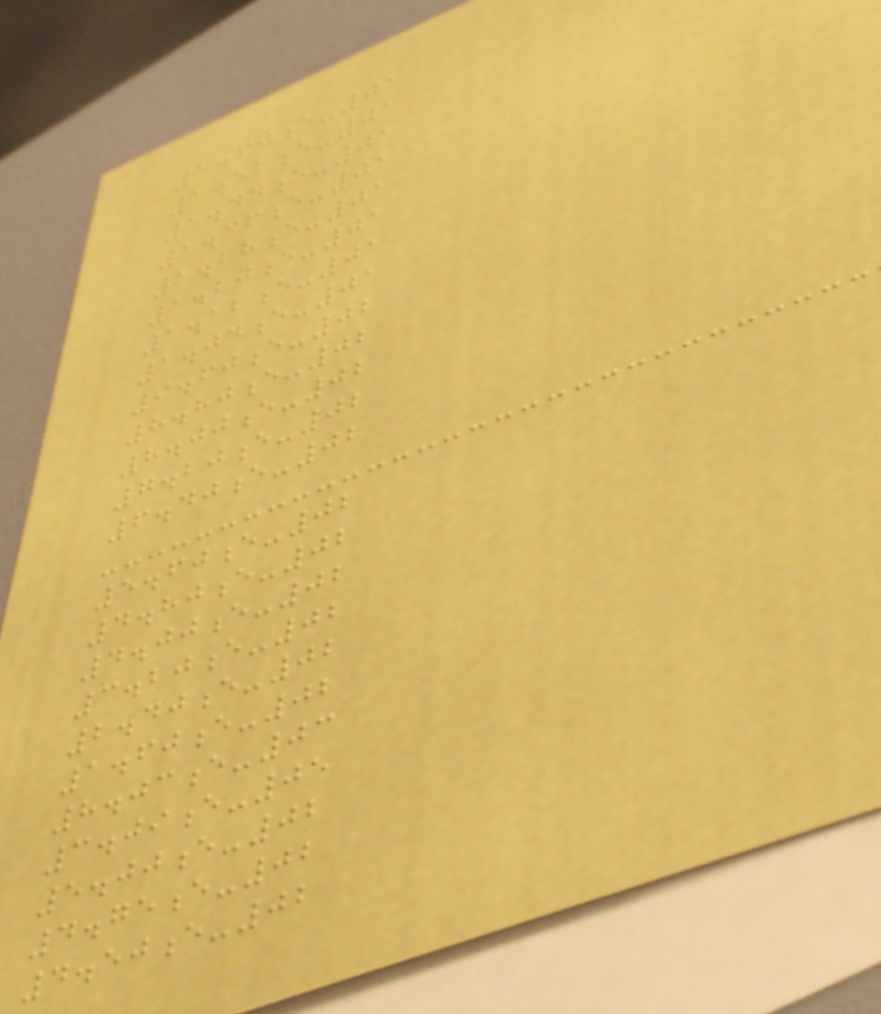1.60e-01
1.52e-01
1.44e-01
1.36e-01
1.28e-01
1.20e-01
1.12e-01
1.04e-01
9.60e-02
8.80e-02
8.00e-02
7.20e-02
6.40e-02
5.60e-02
4.80e-02
4.00e-02
3.20e-02
2.40e-02
1.60e-02
8.03e-03
3.09e-05
5.00e-02
4.75e-02
4.50e-02
